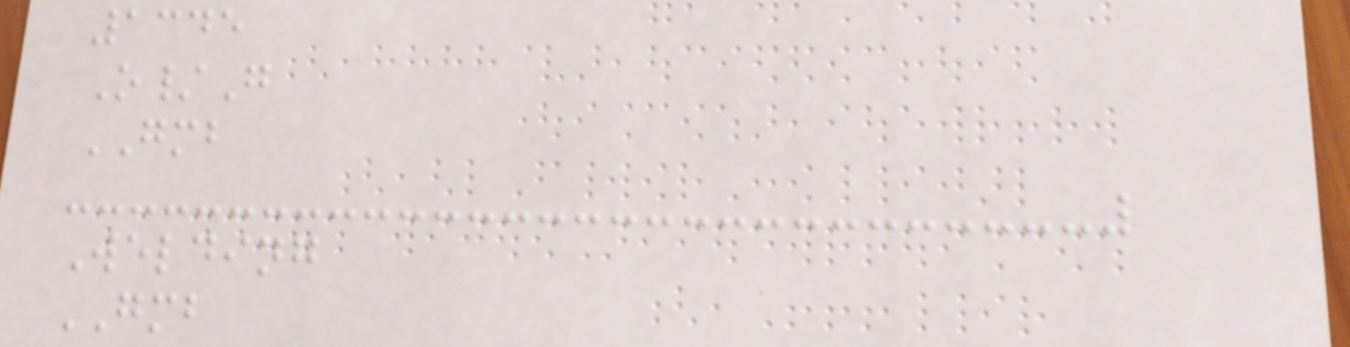1345
O/G
GMB
Welding
GMB
